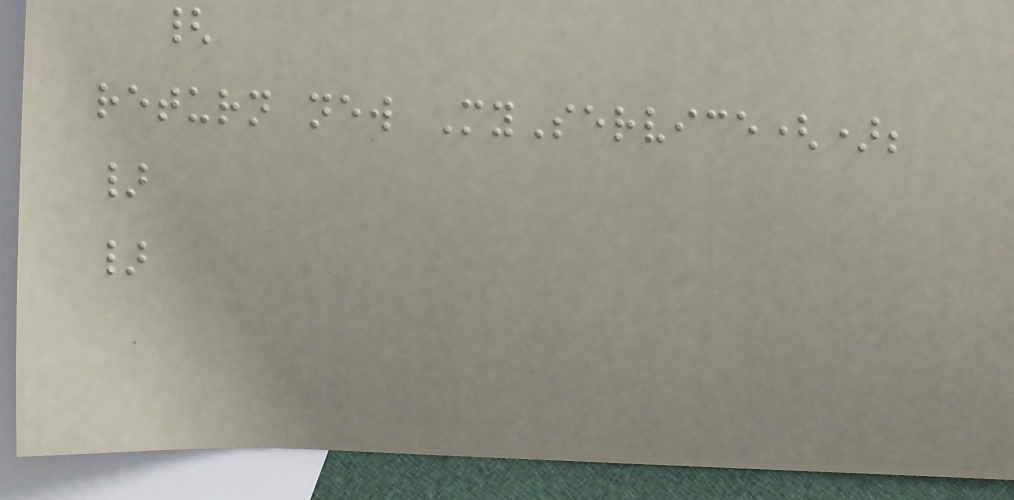{
return new MyService();
}
}
